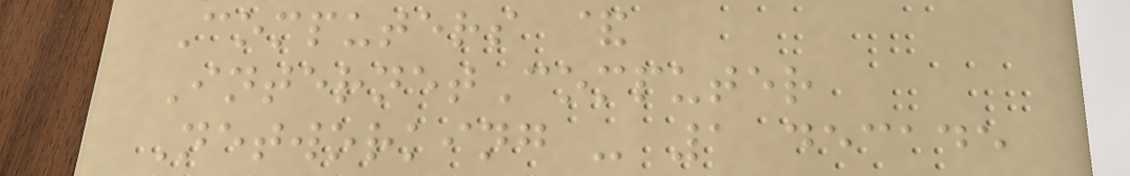Computers &
InternetComputer
Networking - 1 decade
